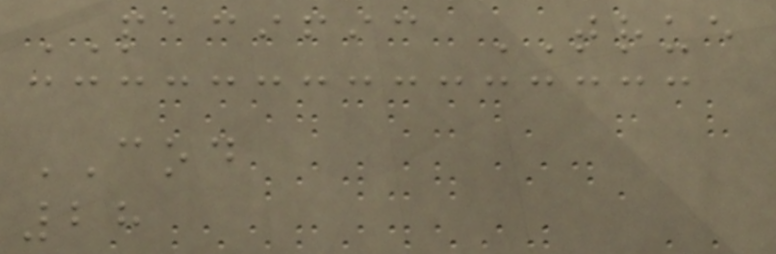PACIFIC TRUE
COD
28
